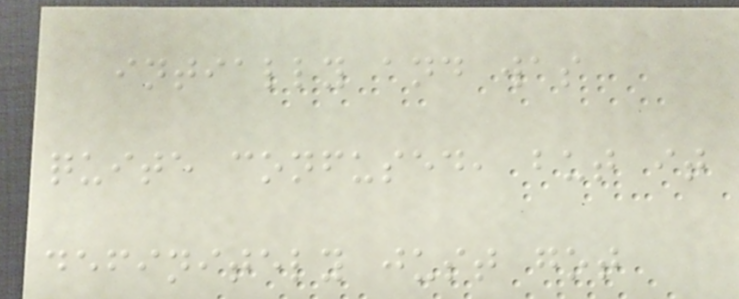intially and was
quite confused, but it
definitely just got
